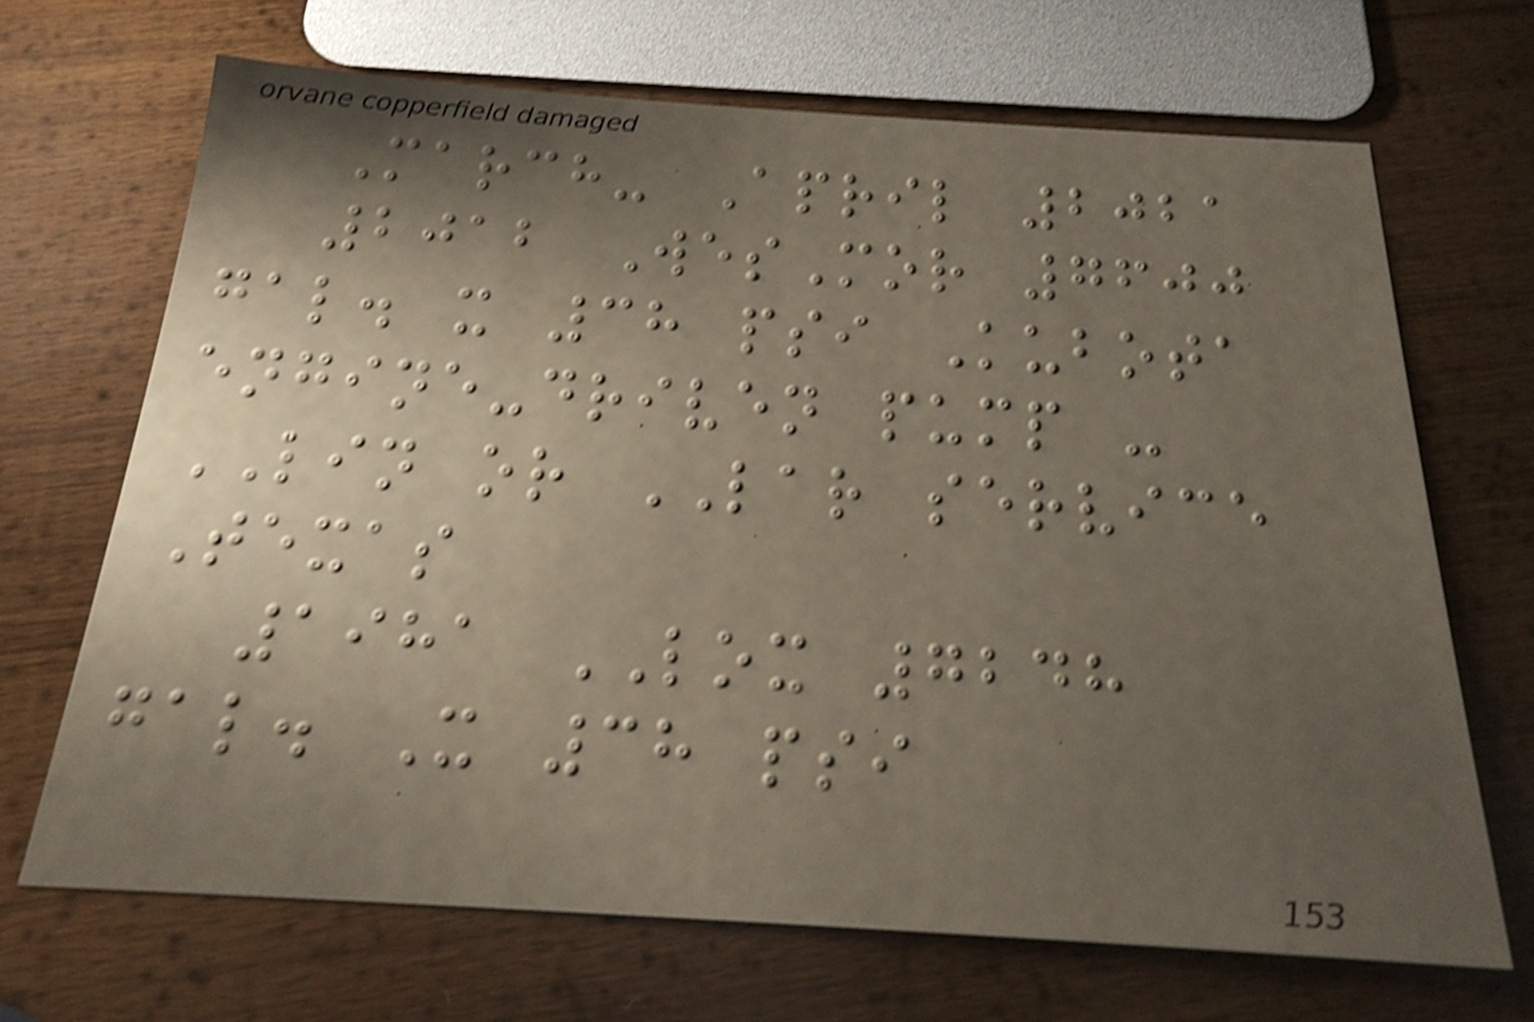March- April 2021
2012 WesMor 7600
gal. x 38 psi Kubota
engine-driven pump -
LIN or LAR service
Texas
1981 LOX 7248
gal. X 38 psi
